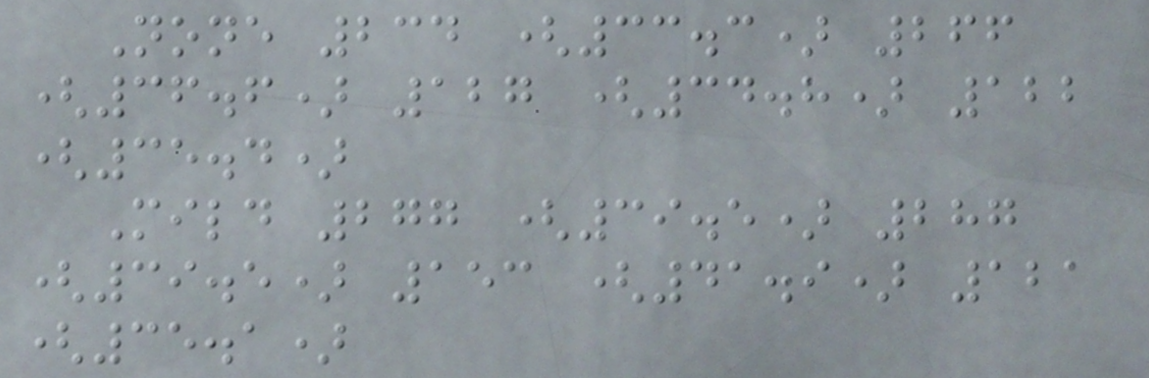None 234 (33.3) 266
(36.6) 127 (34.8) 122
(35.4)
Mild 277 (39.5) 287
(39.5) 153 (41.9) 121
(35.1)
